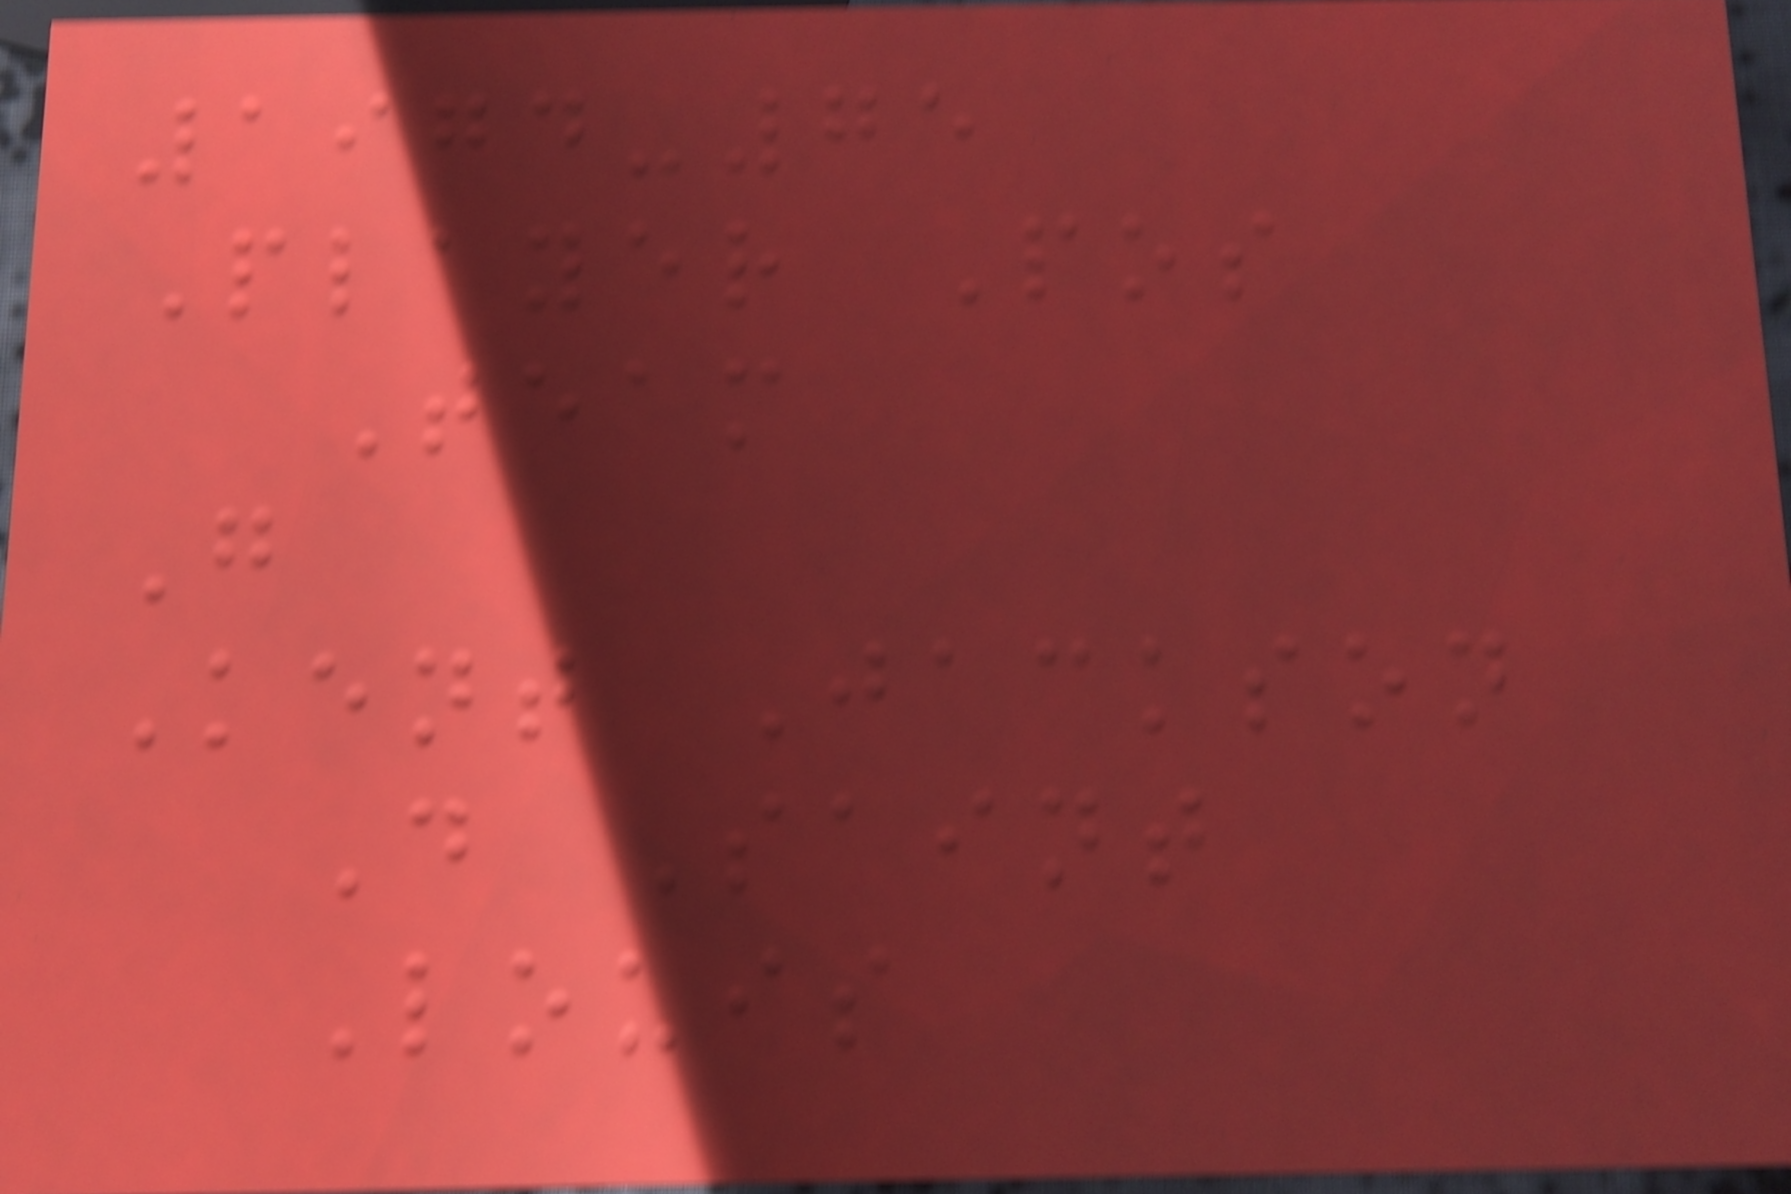1974-75
Player Pos
Team
G
Kent Jackson
D Saint
Louis
